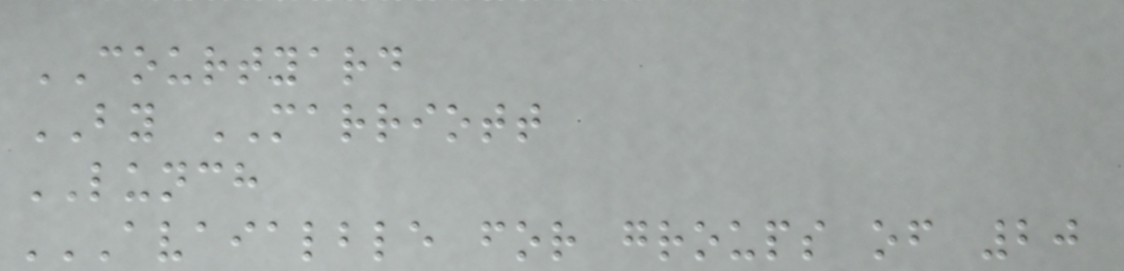COURTYARD
BY MARRIOTT
LUNCH
AVAIALBLE FOR GROUPS OF 20
